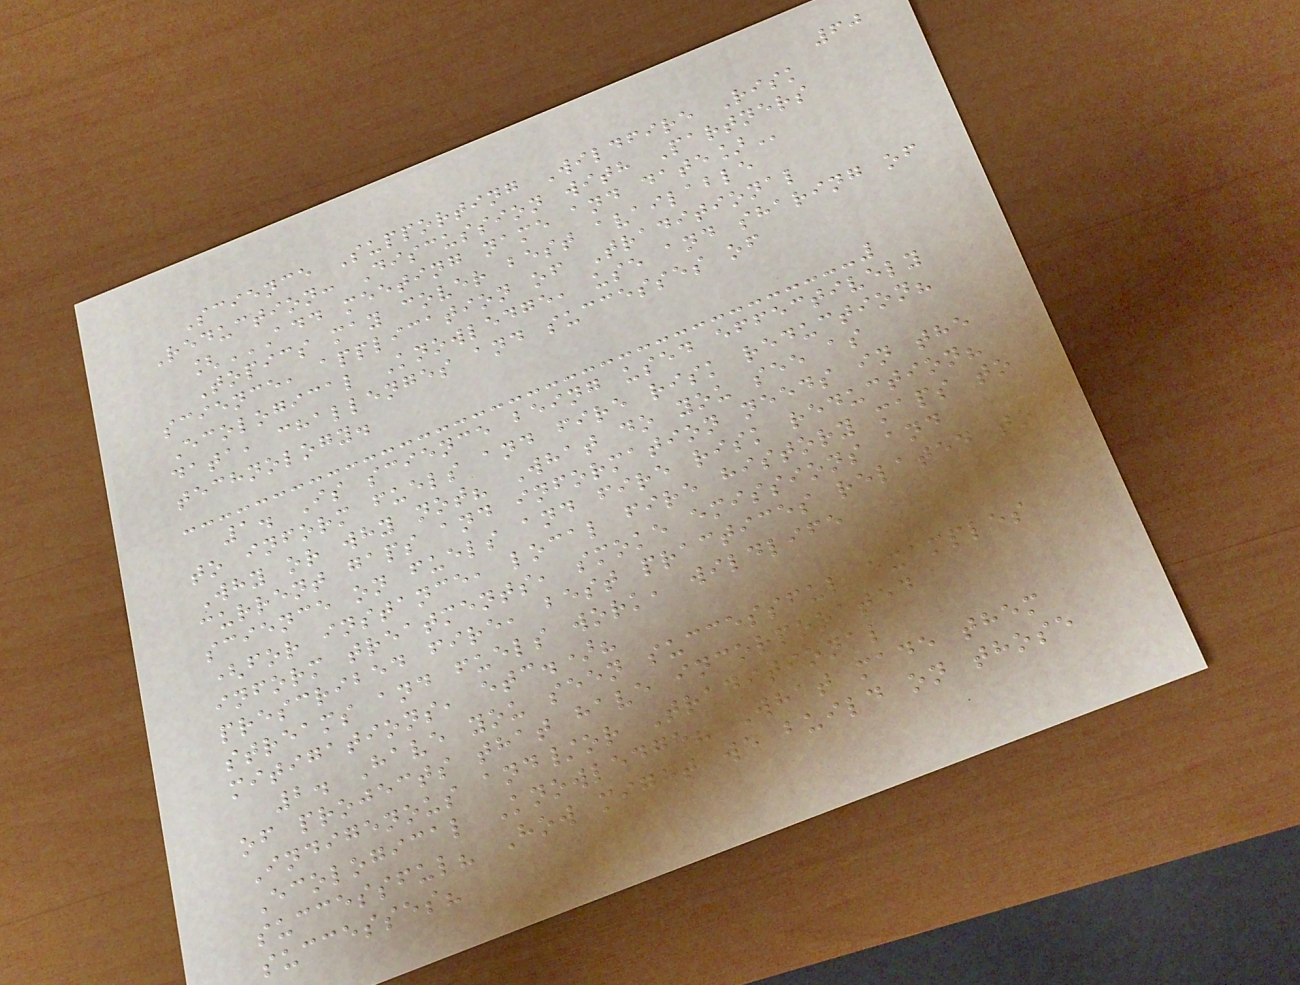60
Science Supporting Wildfire Risk
Reduction: Discussion with Partners
[ADD MEETING NAME AND DATE]
Topics may cover best available
science, application of Traditional
Ecological Knowledge, use and sharing of
data, challenges and successes of
technology.
1. Is science being used effectively
to inform fuels and fire risk reduction?
Why or why not? What do you see as
current gaps and information needs in the
science on fuels and fire risk reduction?
(for instance, local fire history maps to
inform treatments, smoke emissions and
prescribed fire, best practices related to
streams and fuels work, wildlife
mitigations, etc.)?
2. Have you seen successful examples
of projects that have incorporated
Indigenous and/or Traditional
Ecological Knowledge? What made them
successful? How might we build on those
successes?
